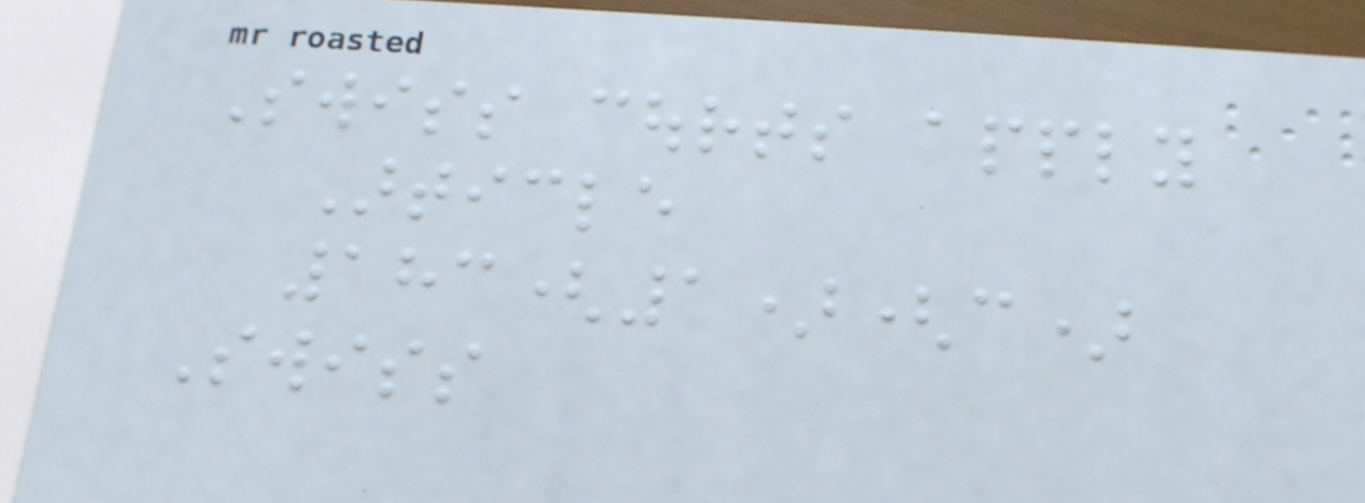Swiss courts apply
Article
183(1)(c)
Swiss
